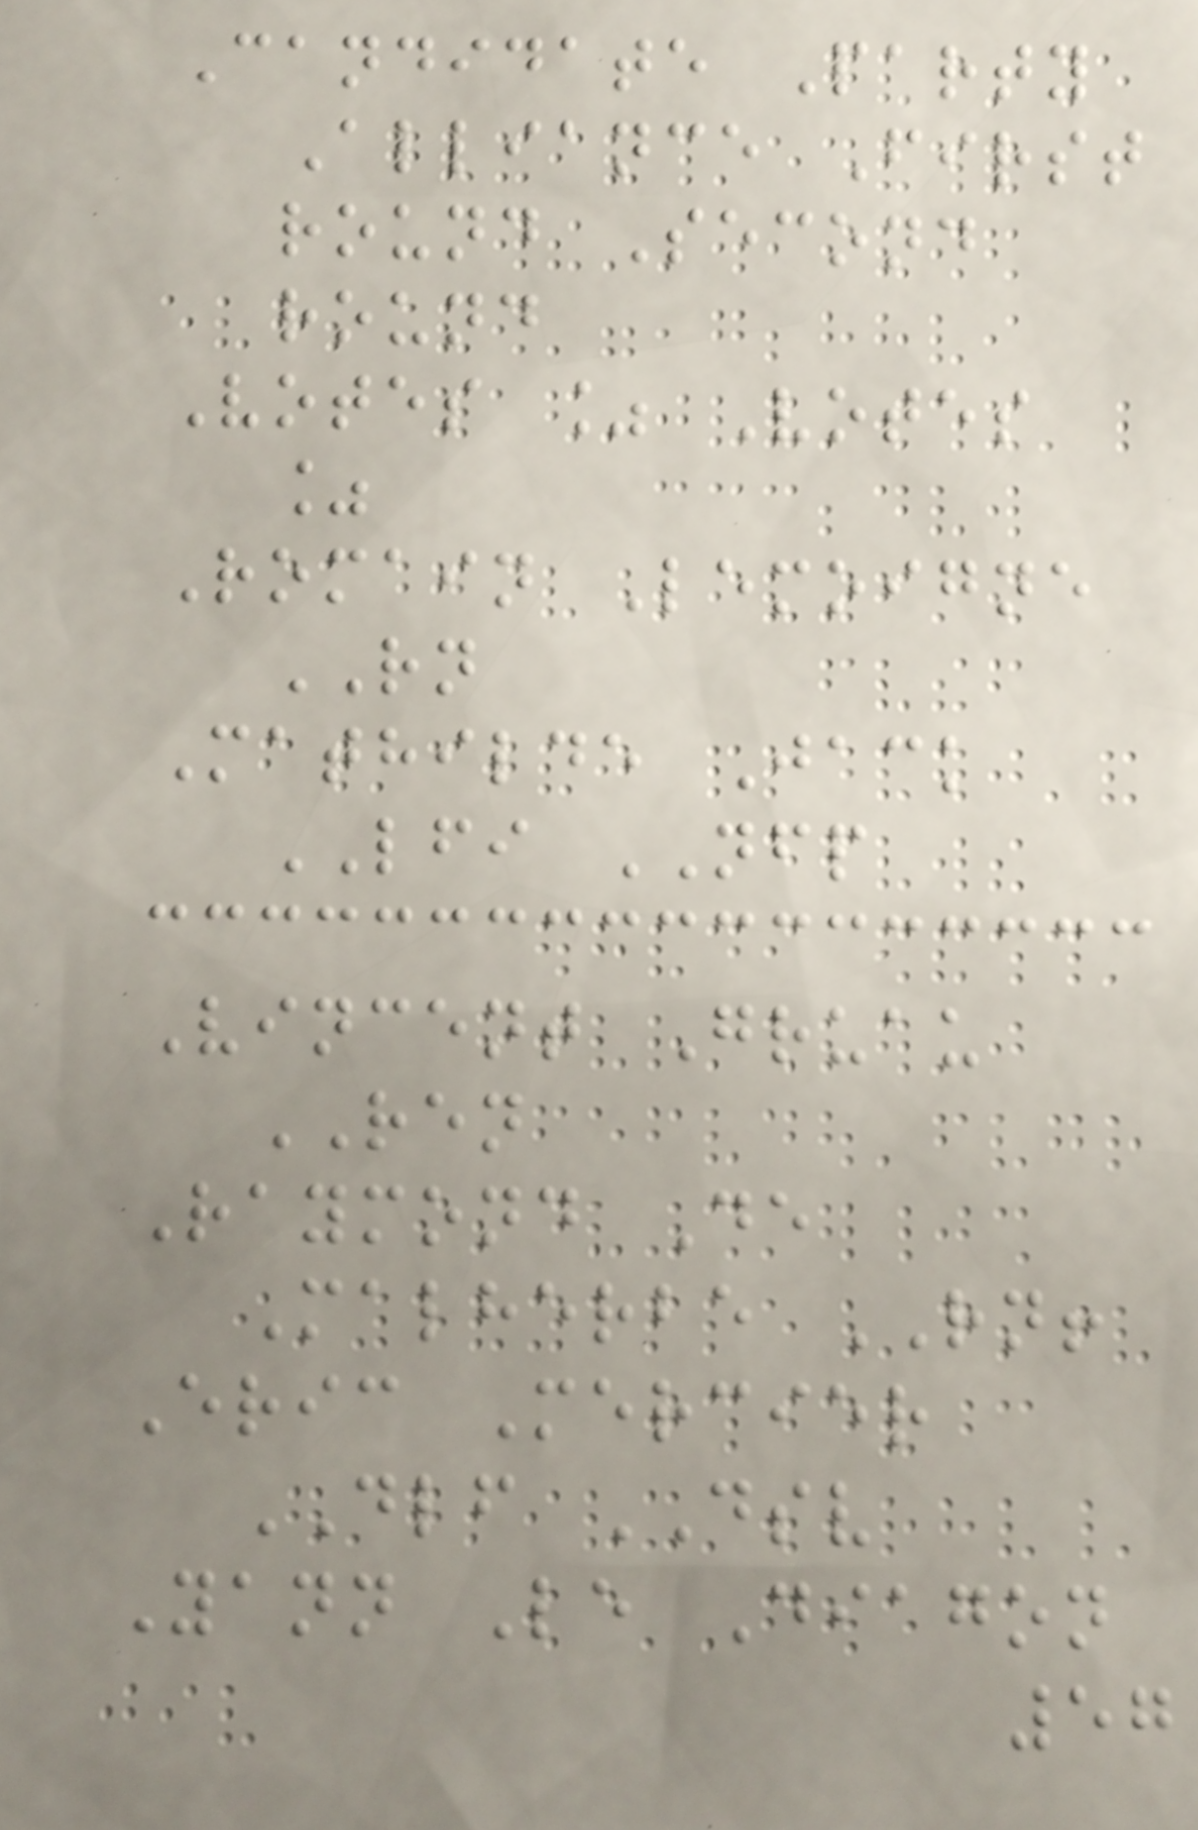Candidate Party
Alliance First
round Second
round
Votes % Votes
%
Romain Lemoigne
RN
Mathilde Jack
LFI NFP
Vincent Gruau
REN
Raymond De
Malherbe RN!
Eric Mercier
DLF DSV
Yann Le Diagon
57
